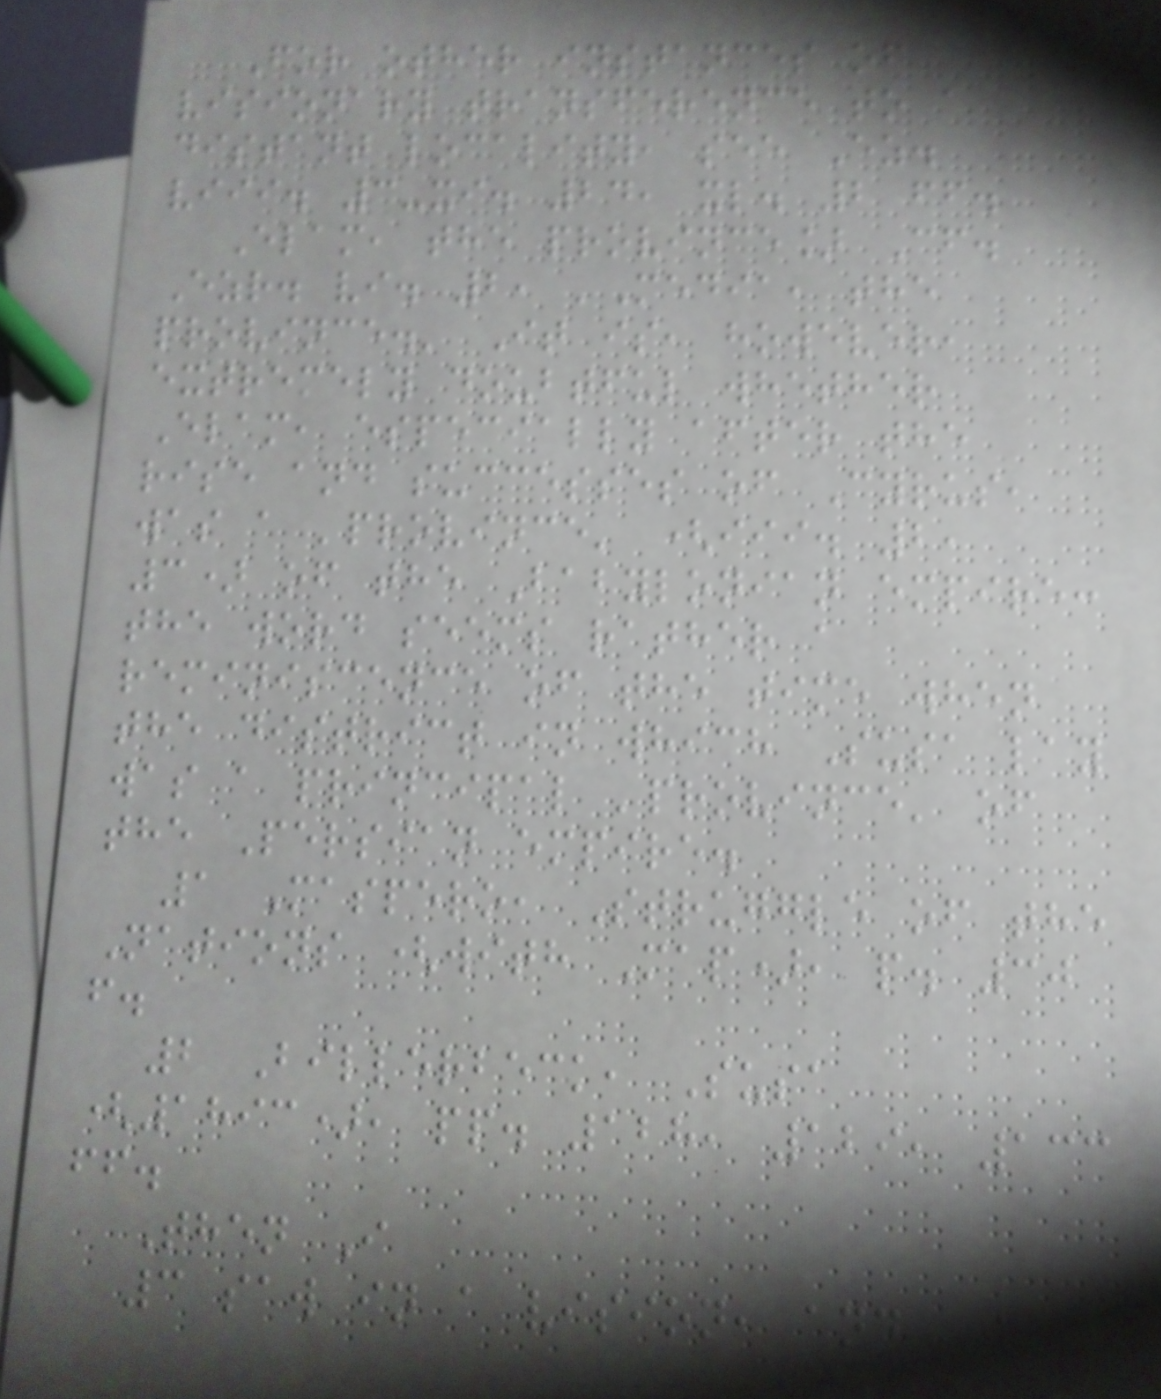For other instances of
visionary transference to a
distant locality, see Ez.
viii. 3-xi. 24, xl. 2 ff.
Elam, the province] Cf.
Ezr. vi. 2, 'Media, the
province.' It is, however,
extremely doubtful whether
Elam, especially after the
rise and successes of Cyrus,
was a 'province' (iii. 2,
3) of the Babylonian empire:
the word seems rather a
reminiscence of the time when
the district in which Susa lay
was a principal 'province' of
the Persian empire.
1 Maspero, Struggle of the
Nations (with Map), p. 30
f.
2 Billerbeck, Susa
(1893), pp. 128, 129, 133
ff.
Then I
3 saw in a vision, and I
